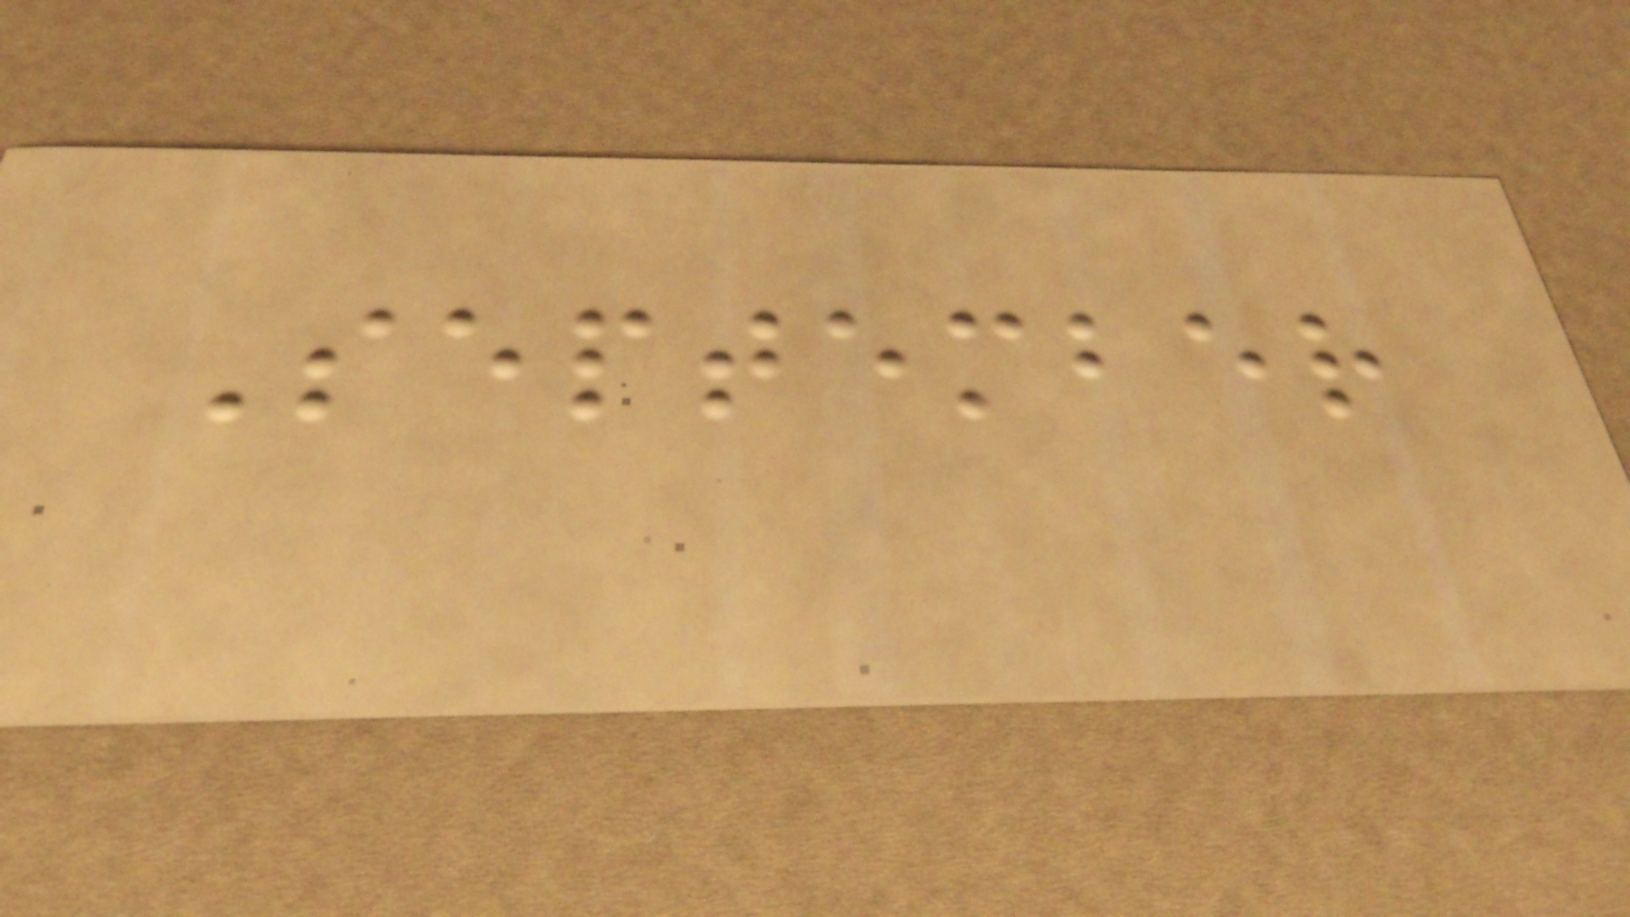September
